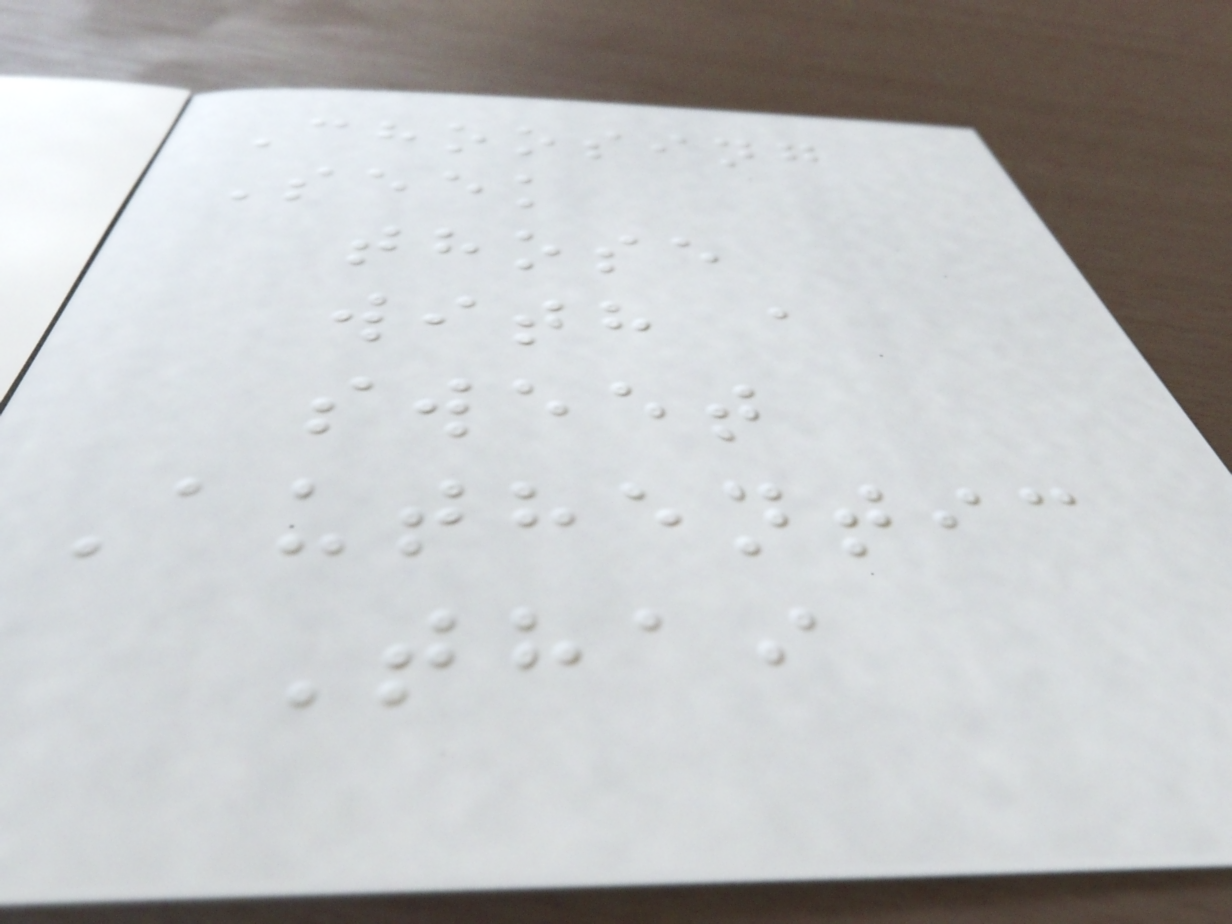Choosing
Seek
those
with a
sweet
Authentic
Thai
